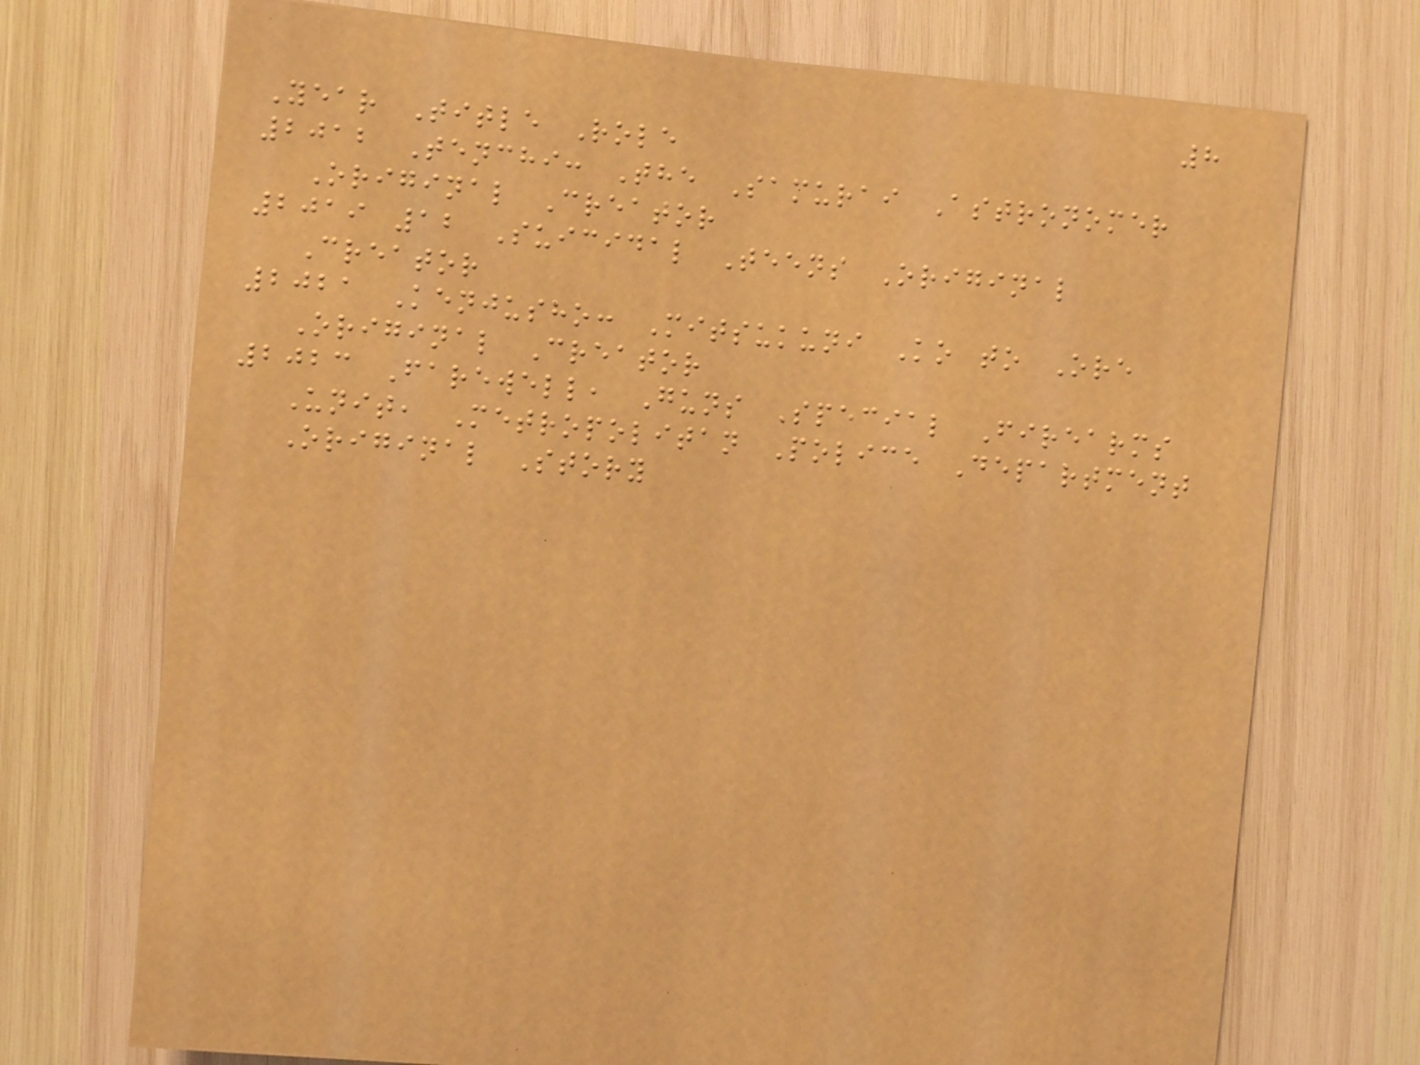8
Year Title Role
2012 Tenchi: The Samurai Astronomer
Original Creator
2019 12 Suicidal Teens Original
Creator
2021 Kenjusho: Mitsukuni Ko to Ore
Original Creator
2023 Farewell, Guns Special Firearms
Unit, Metropolitan Police Department
Original Story
